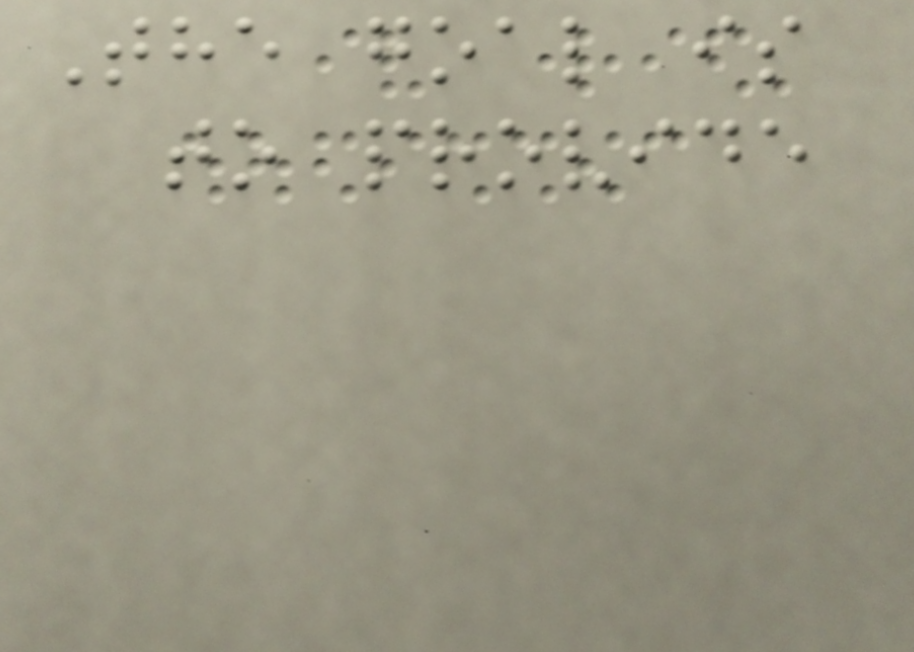The goal is
to provide
